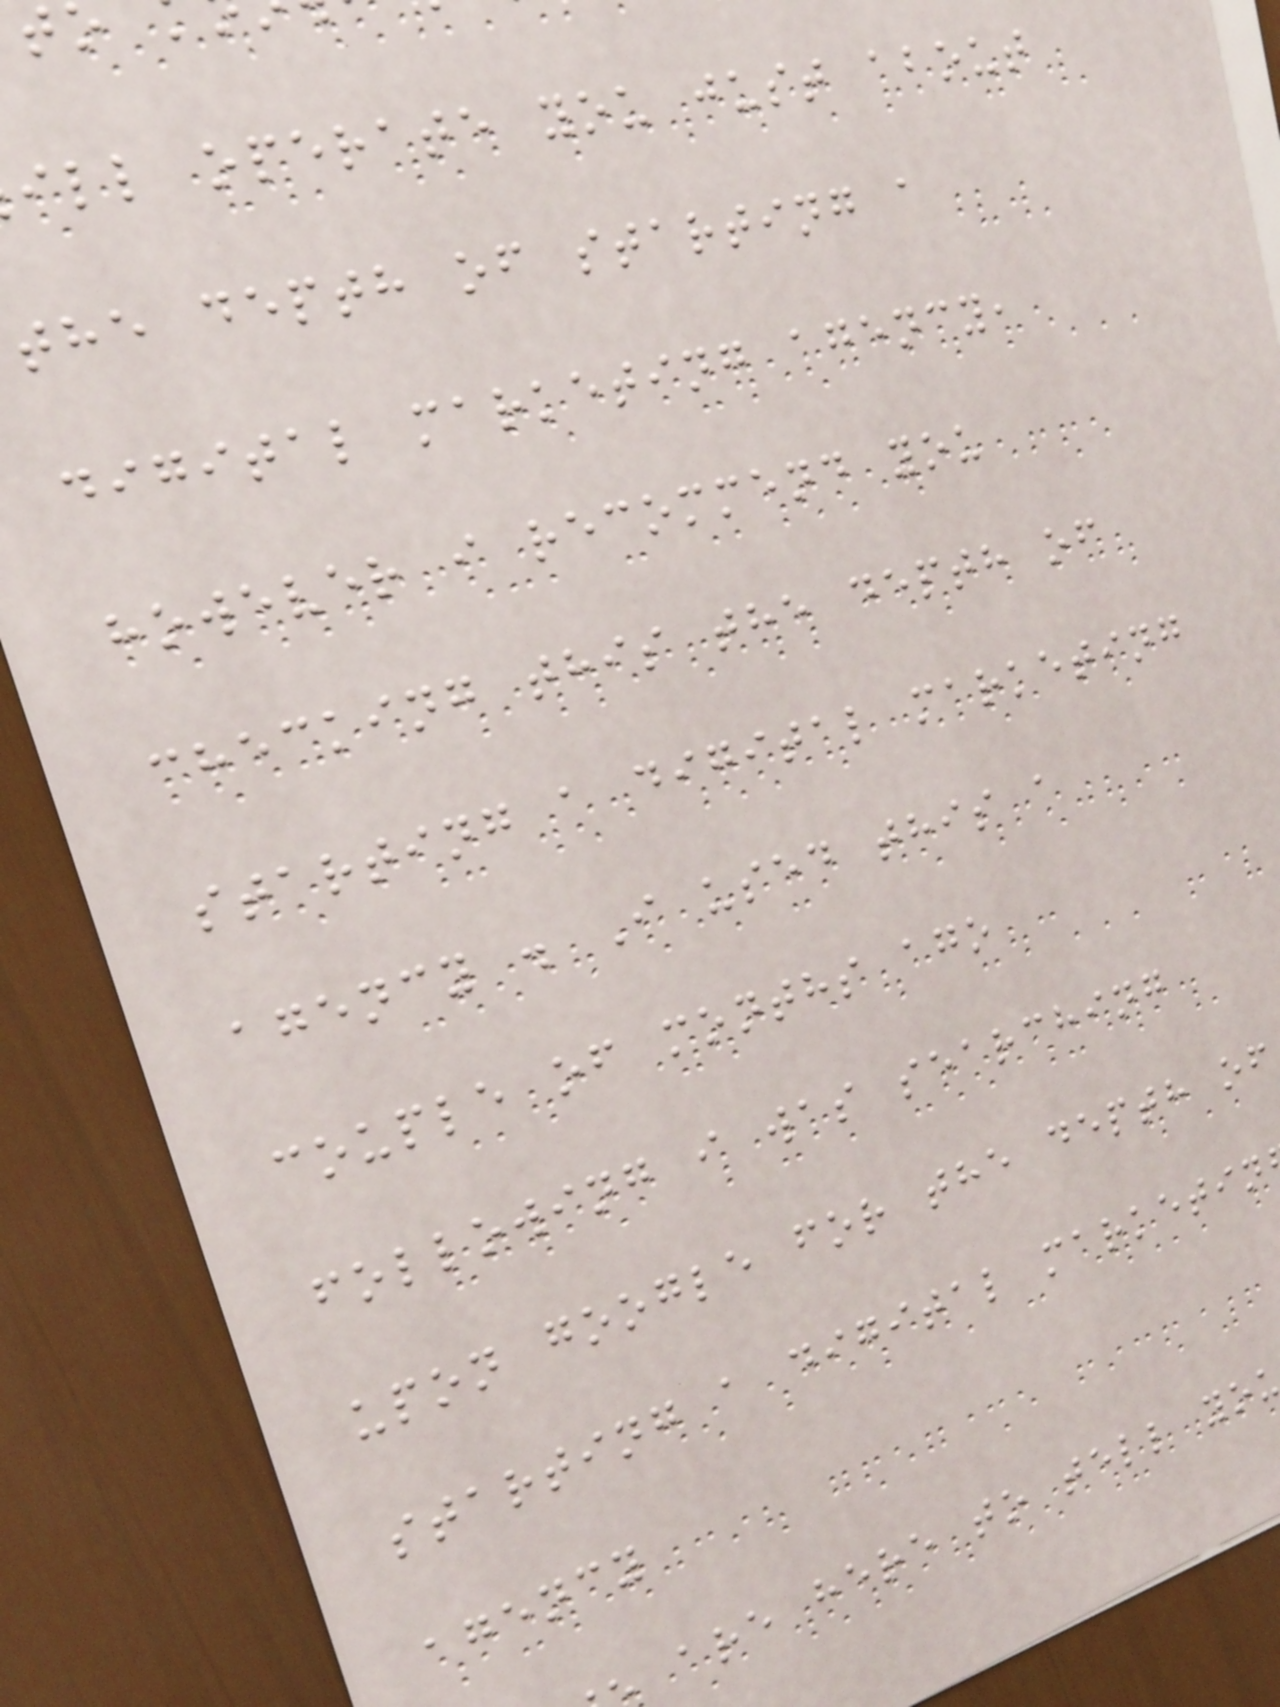ill operate you just about
the depth of starting a
digital marketing agency,
however i recommend you
checking this the depth of
starting a digital marketing
agency . I used this a
couple of months ago
following i was searching
upon google for the depth of
starting a digital marketin
agency
are here to tell you
